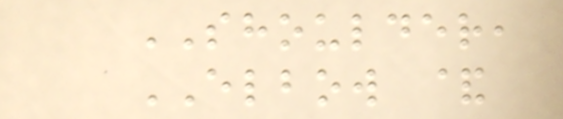SHOULDER,
ELBOW &
